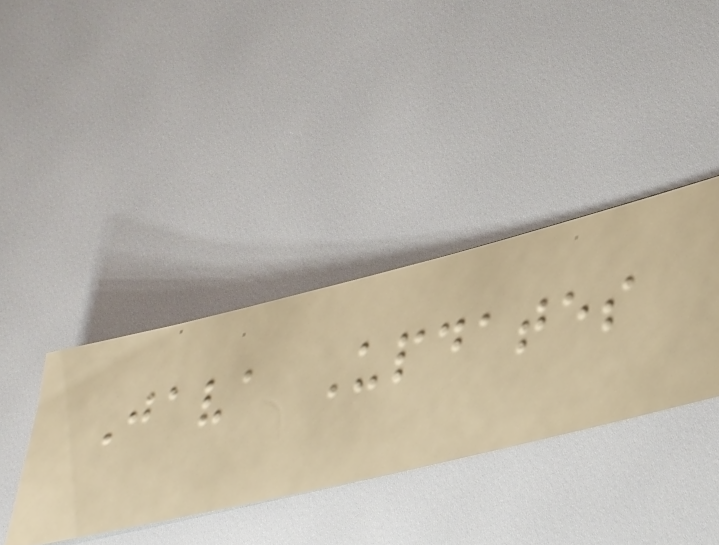Java Updates
